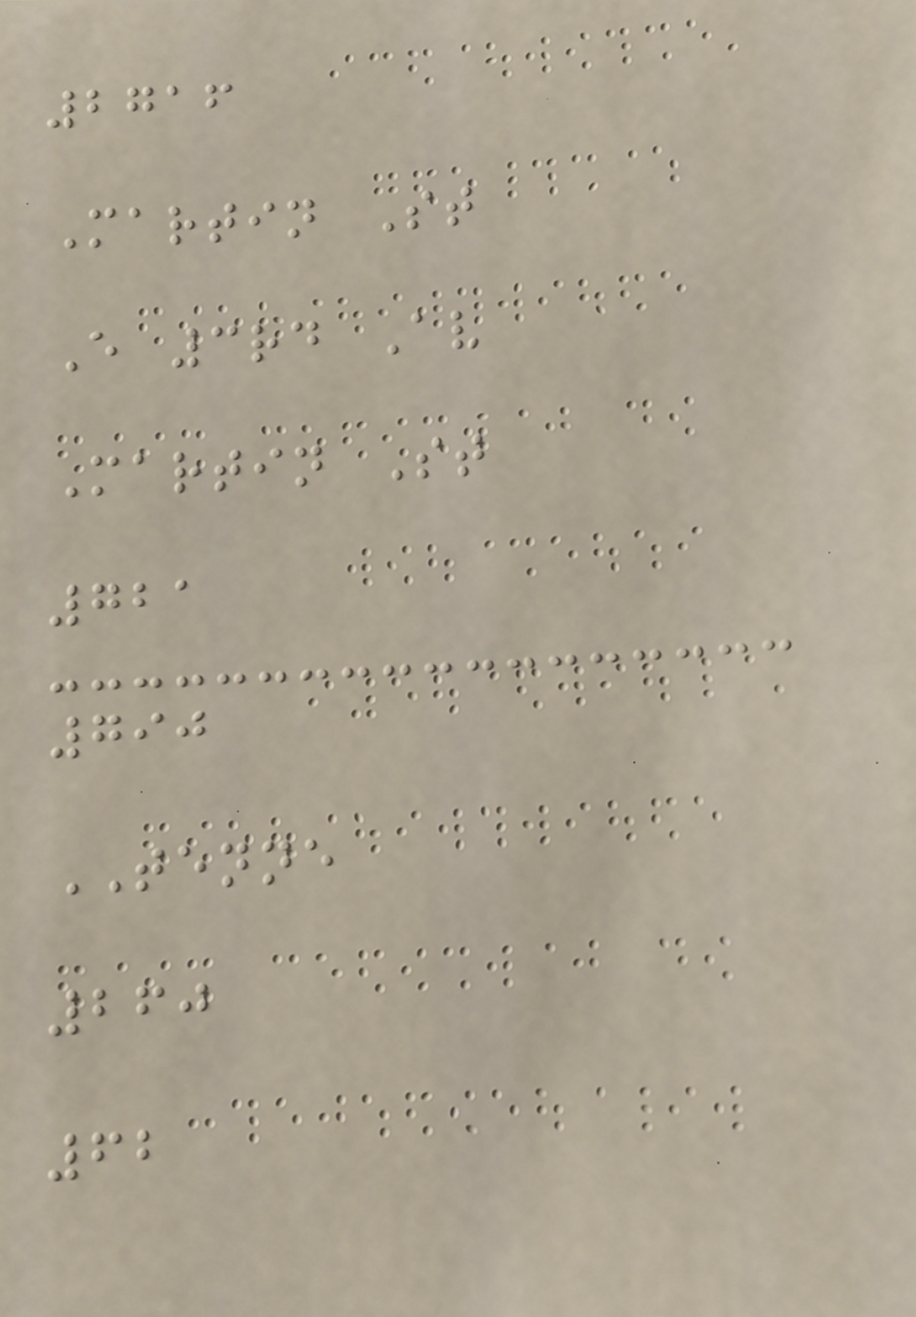2716
Martin St
E 3rd Av
Martin St
721
790
TENNE
260
62
